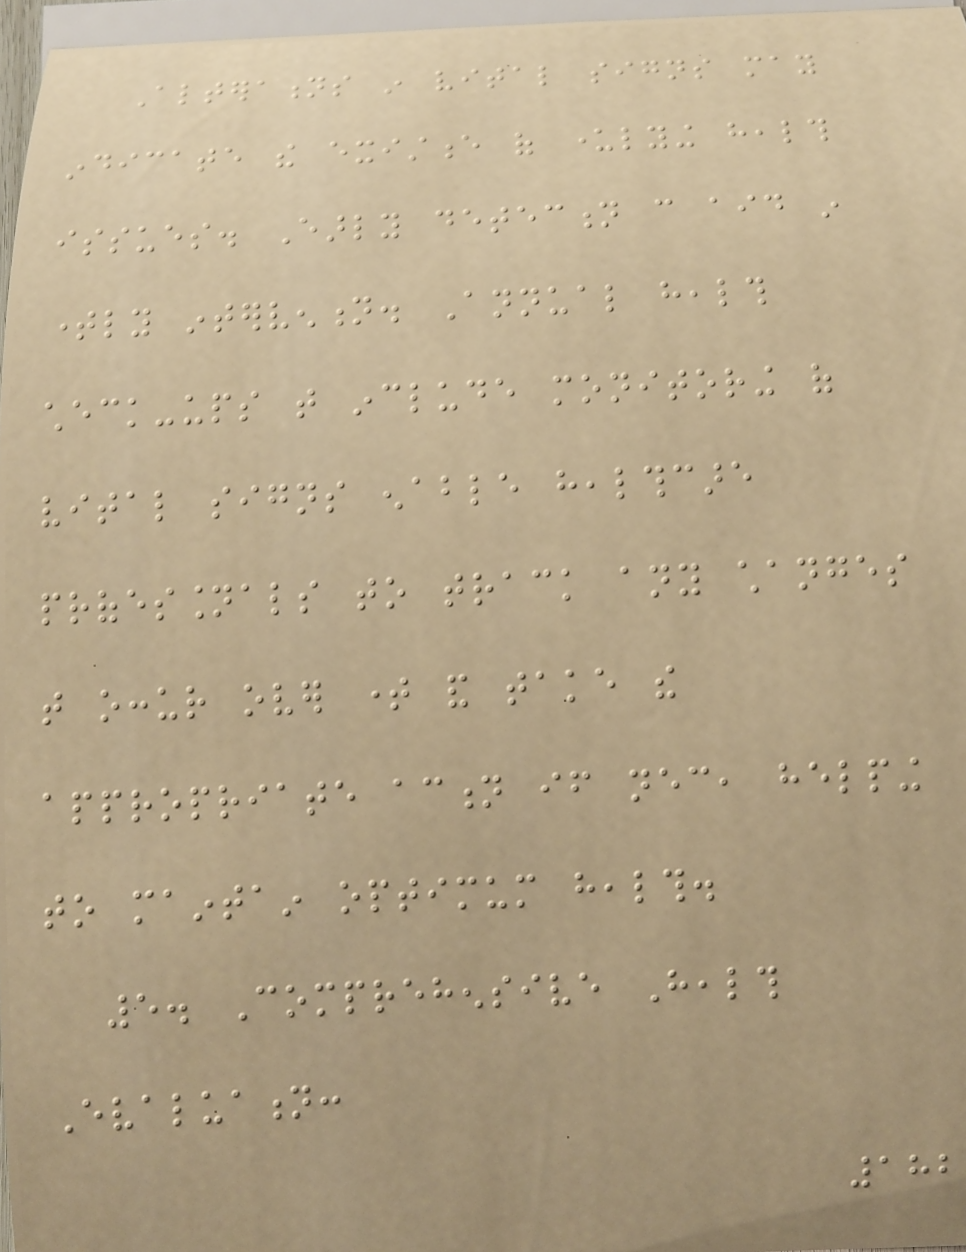Alterations in vital signs may
indicate the existence of underlying health
issues. Early detection can aid in
timely intervention. Annual health
check-ups that include monitoring of
vital signs enable healthcare
professionals to track any changes
that occur over time and take the
appropriate action if necessary, helping
to maintain optimum health.
5. Comprehensive Health
Evaluation:
182
